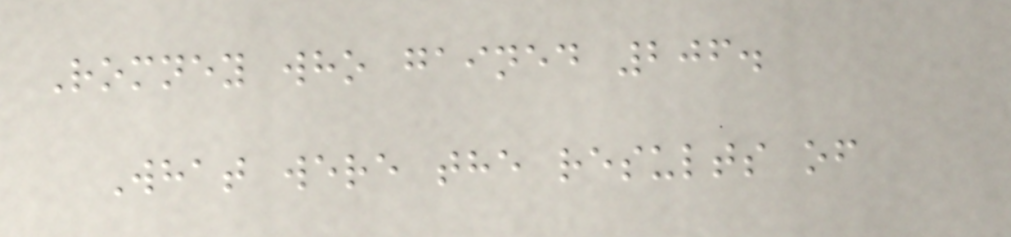Romney who gained 206.
What were the results of
